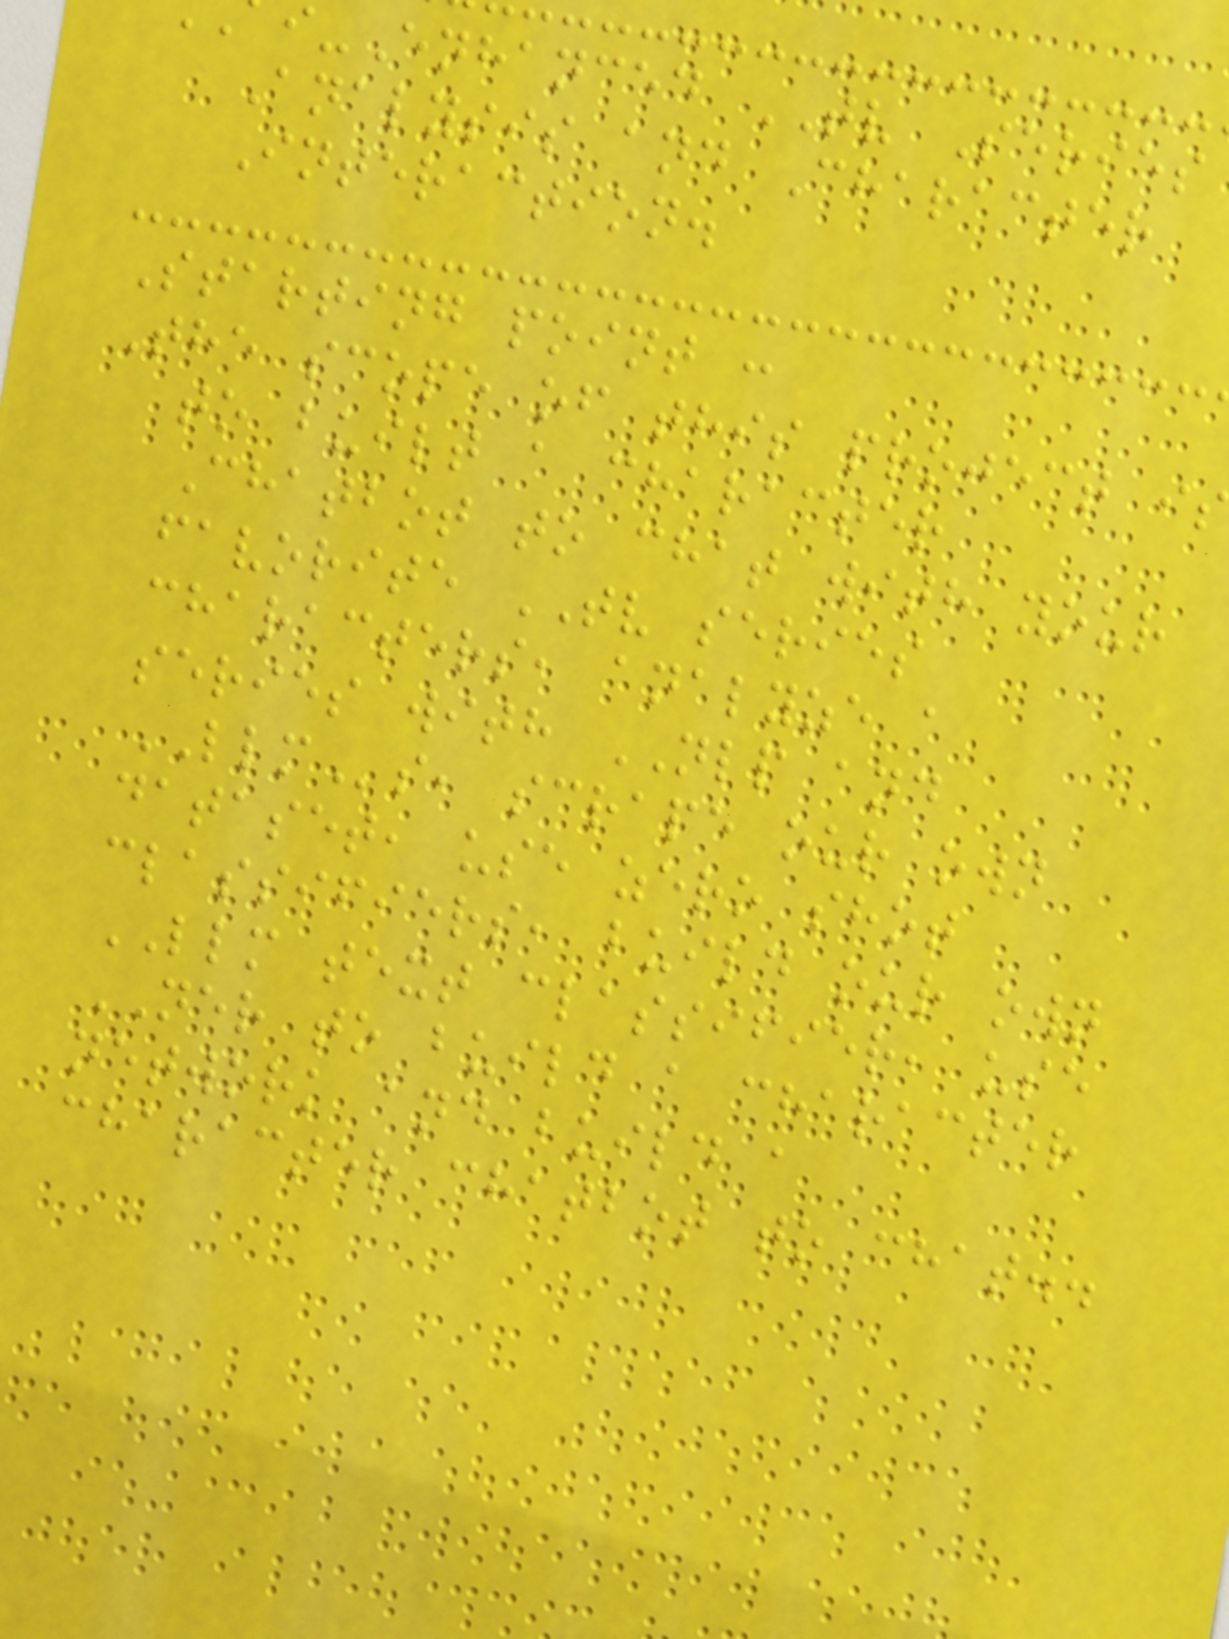-Enhanced TV Series
Analysis and Character
Interaction.
Starting point :
The scope of this project i
to built a character
Chatbot to chat with your
favorite TV series
characters, analyze a
series with NLP and
LLMs, scrape our own
dataset, use zero shot
classifiers, build our own
LLM text classifier, use
NER to build a character
network and build a
character chatbot to chat..
